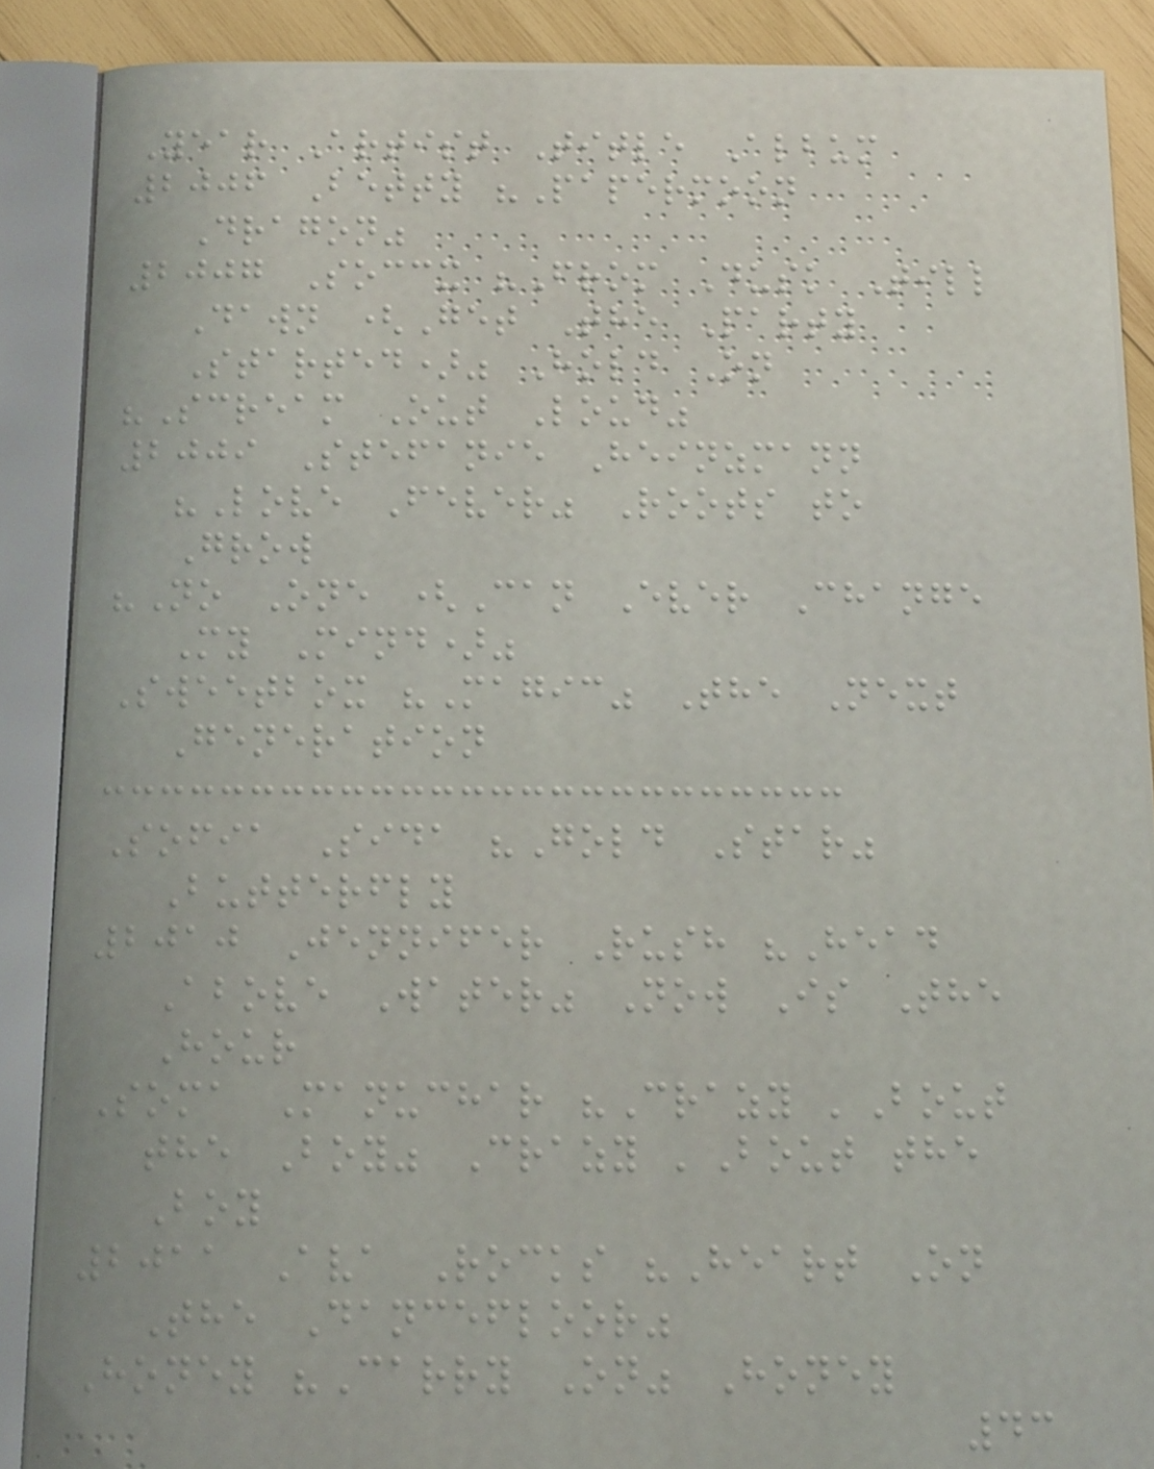Year Artist Title Album
2006 Betty "Papermoon
Dragon"
2007 Soccx "From Dusk Till
Dawn (Get The Party
Started)" Hold On
"Scream Out Loud"
2009 Stefanie Heinzmann
"Love Fever" Roots to
Grow
"No One (Can Ever Change
My Mind)"
Sweetbox "Magic" The Next
Generation
Sofia Sida "Gold Star"
Butterfly
2010 Jennifer Rush "Head
Above Water" Now Is The
Hour
Soma Manuchar "Crazy 'Bout
the Boy" Crazy 'Bout the
Boy
2011 Ava Rocks "Heart On
The Dancefloor"
Honey "Carry On" Honey
43
